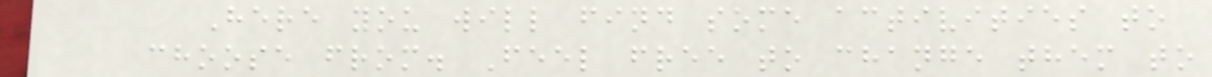Here you will find some activities to
choose from. Feel free to change them to
